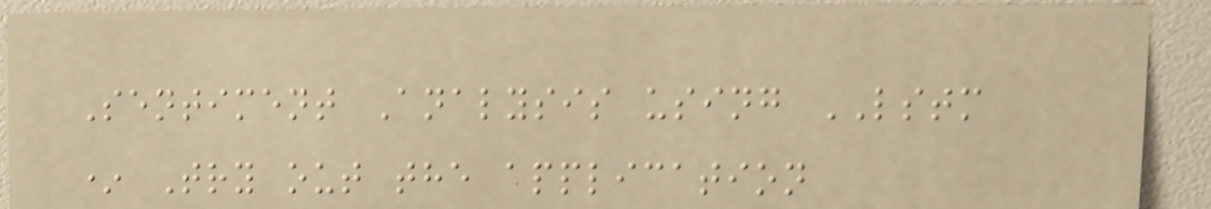Sentiment Analysis using LSTM
* Try out the application
